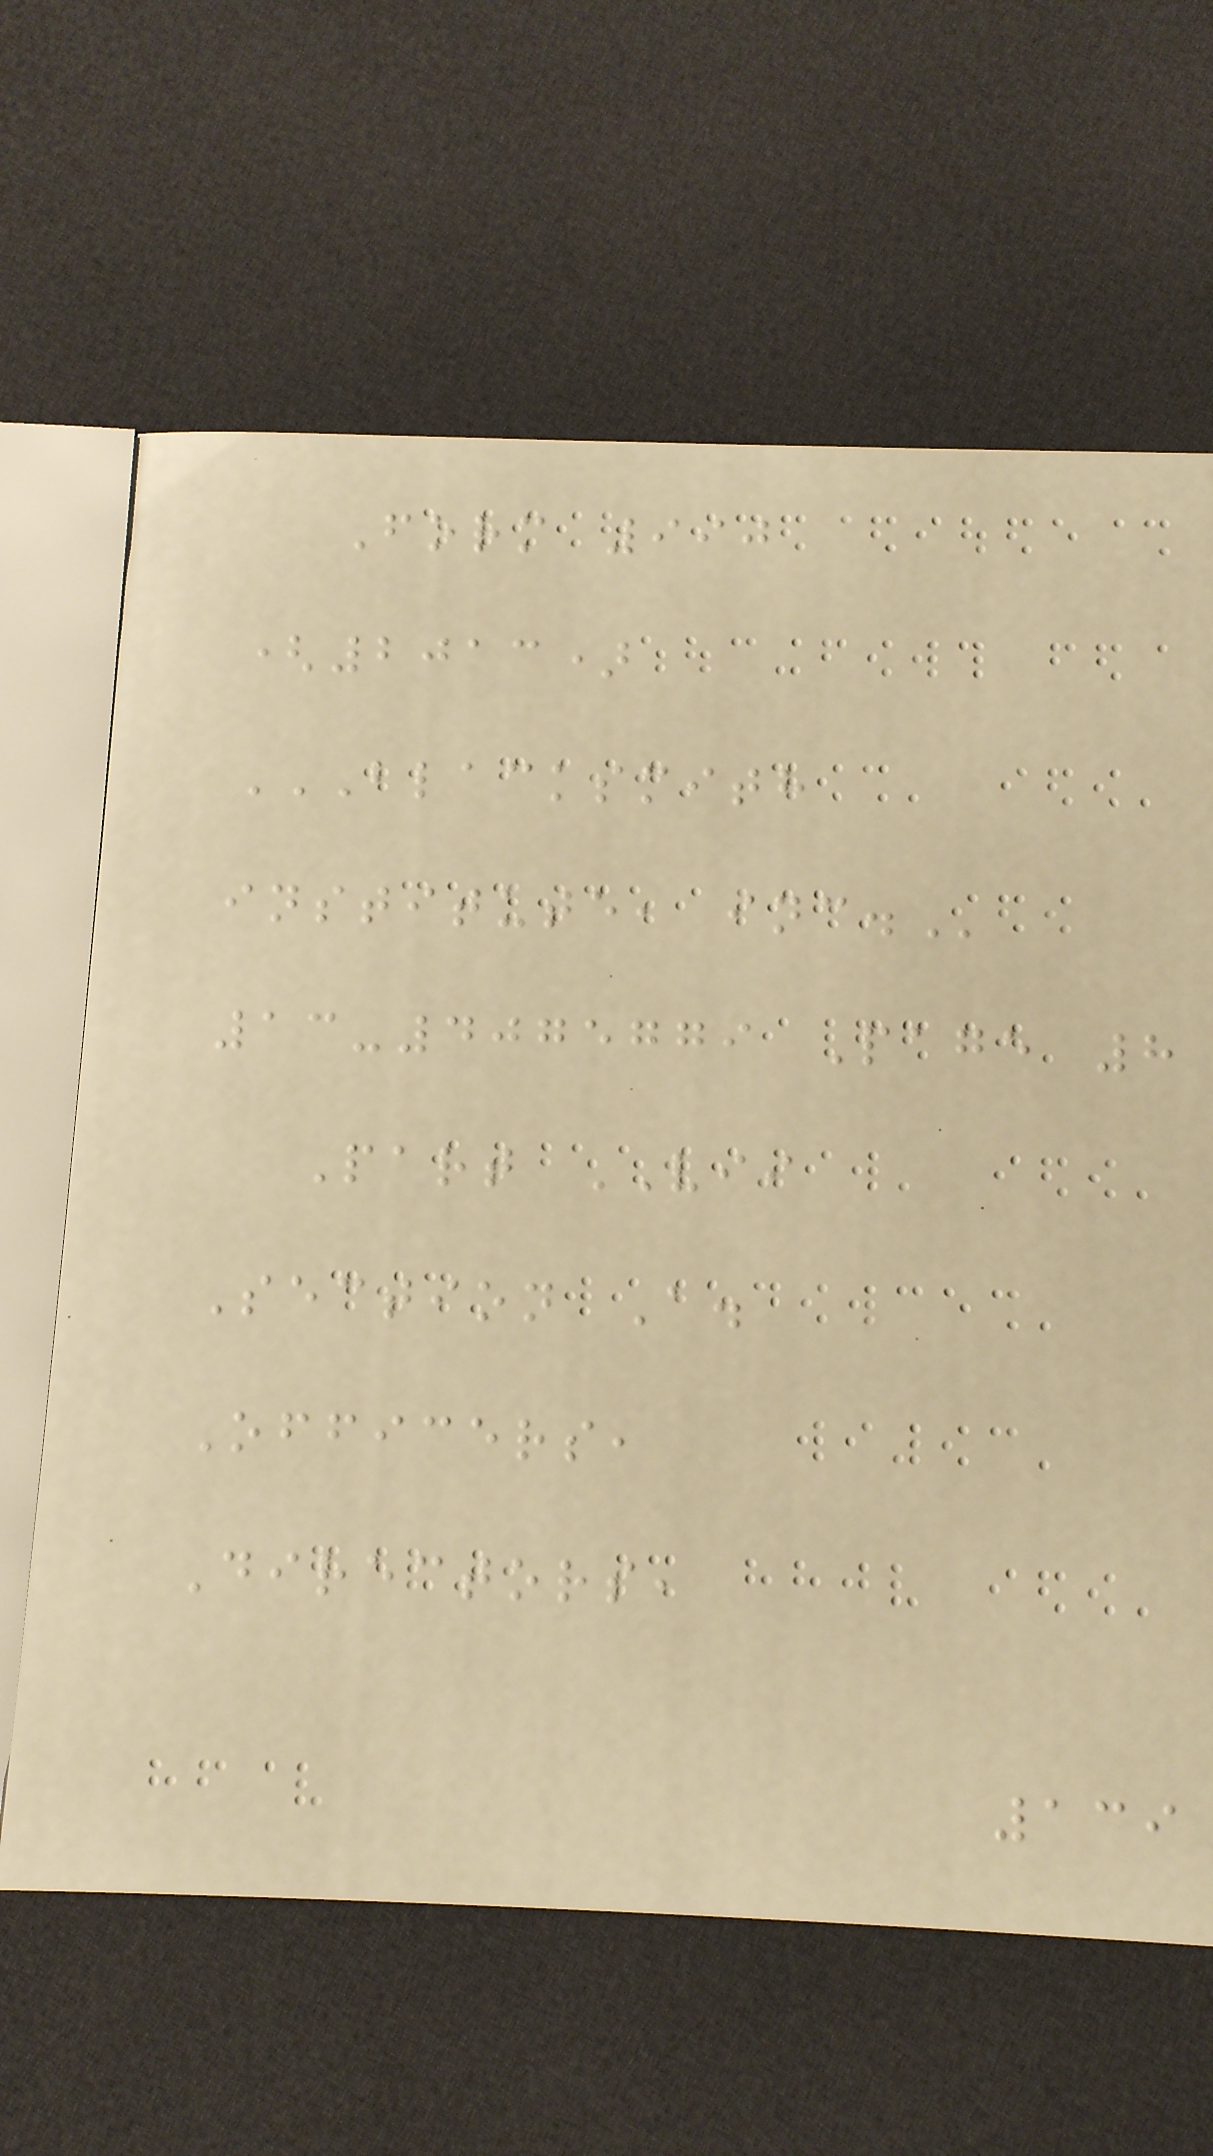Form 990
(2013)
BLACKSMITH
INSTITUTE, INC.
13-4075779 Page 8
Part VII
Section A.
Officers,
Directors,
139
